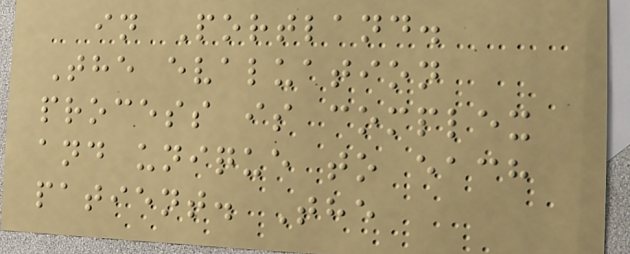in Portland.
The evaluation
process is complex
and unique to each
patient. The
